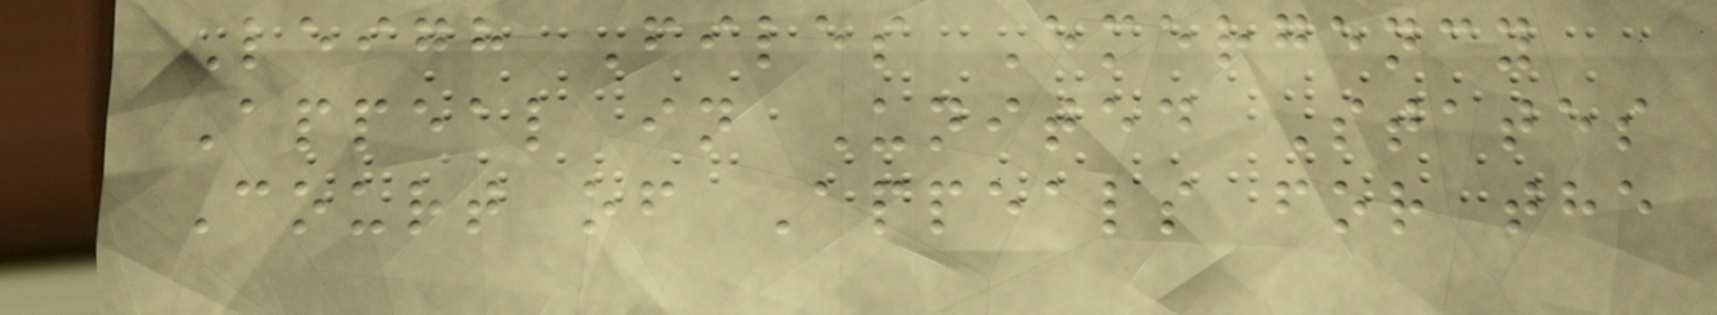Leigh Files Emergency
Appeal in United States
Court of Appeals for the
